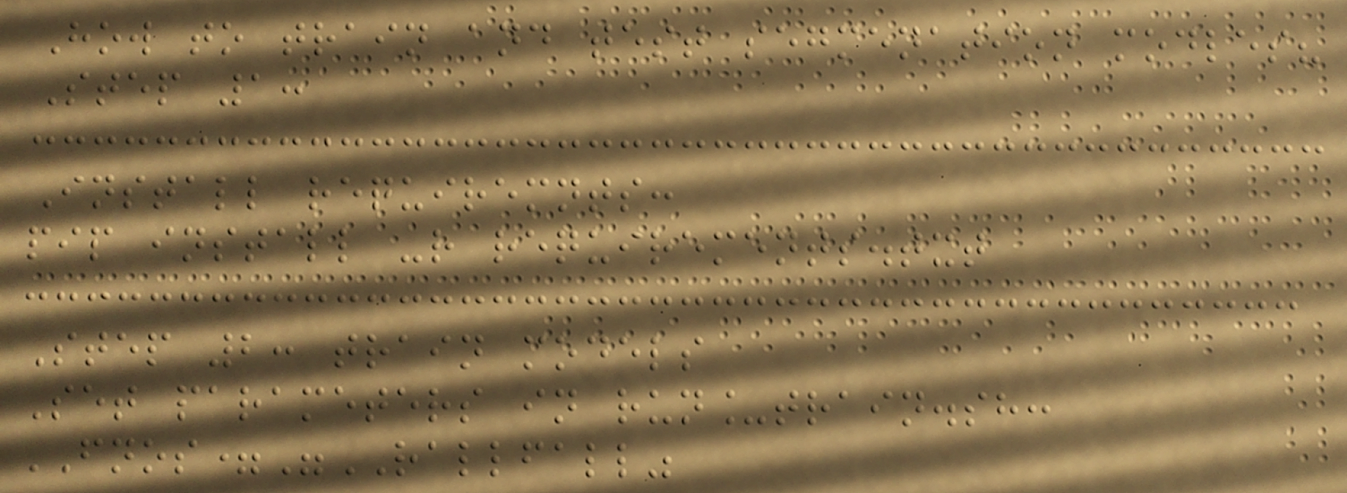How to train and test segmenation modles?
Step 1:
Install requiremnts:
pip install -r requirements.txt
Step 2: train models
Set parameters in run_train.sh:
FNOS="RALLFALL"
